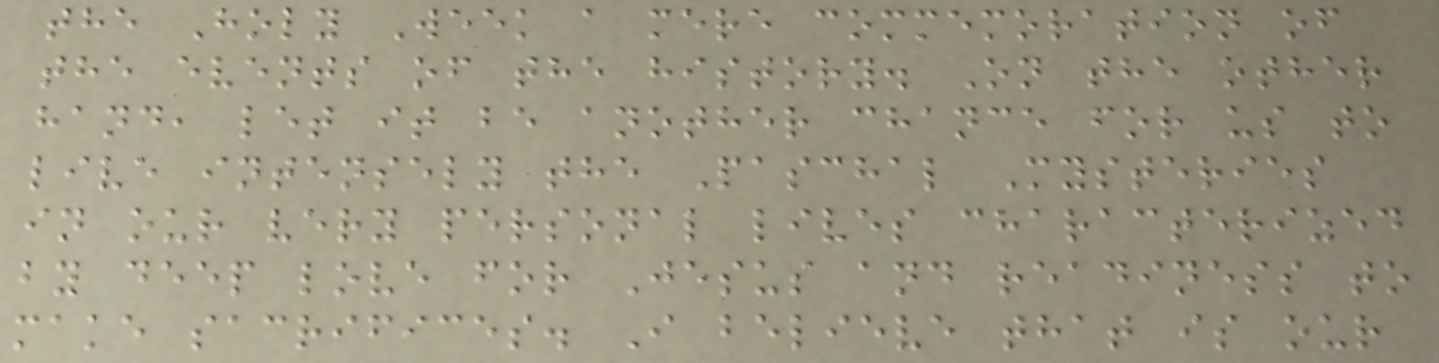the Holy Week a mere commemoration of
the events of the history. On the other
hand, let it be another chance for us to
live intensely the Paschal Mysteries
in our very personal lives characterized
by deep love for Jesus and readiness to
make sacrifices. I believe that is our
